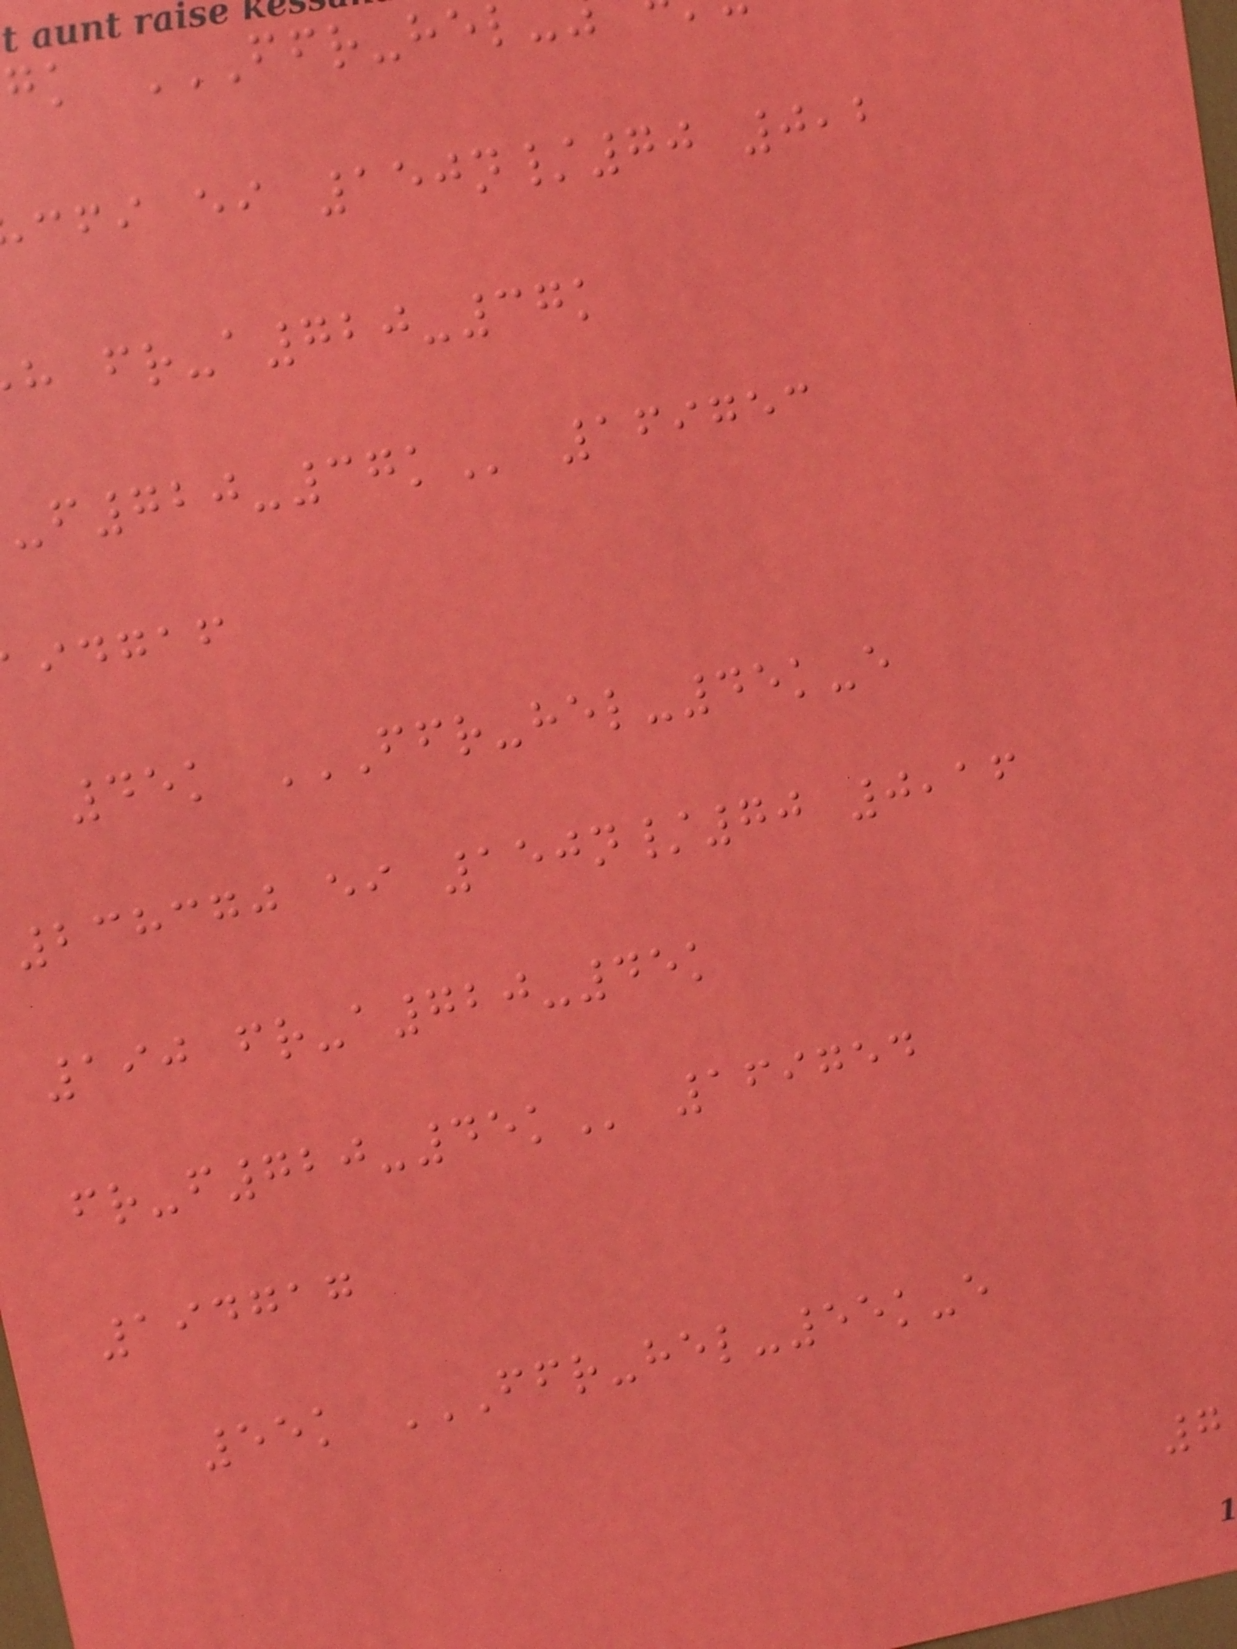cfi ei 150n/70 0,2
h fr-a720-37k
169753
idgaf
45k FFR-HEL-45K-E
238370 ei 150n/70 0,16
190 fr-a720-45k
169754
194717
55k FFR-HEL-55K-E
7
